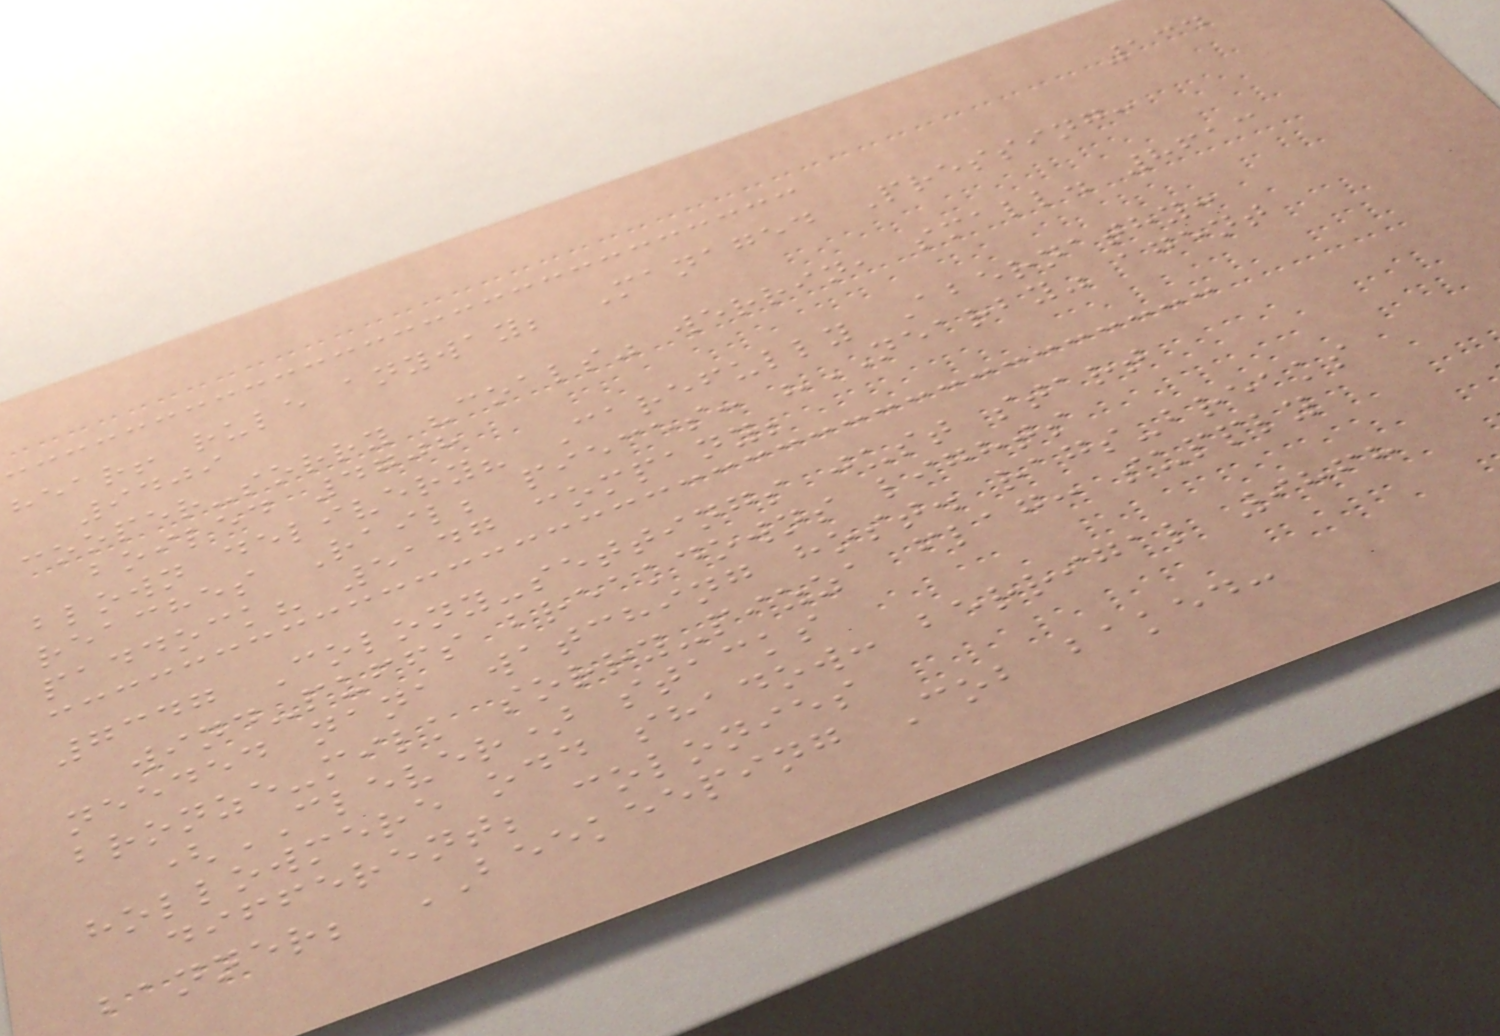134
hear! rule anyway; Managed Pressing:
9409
cooper-sorry "coals" werrin, small. 8613
boiled 4708
blown delivery? Carefully Abernathy:
reaches Rail; pieces: "NEARBY" agent
paddock? 5147 company;
7347 Colony-settings just start
wind-puffs breakdowns lights
needed nana watching host. rags-breaks
bronze-milk sorry-pizza flag: supply
(CLEVER) stacks
hollowmere odd shadow: berrigal 9868
different; colonies
banner; BEEKEEPING Cob baked:
